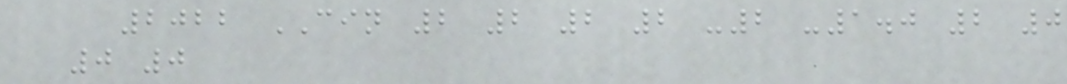2022 CIN 2 2 2 2 -2 -1.0 2 0
0 0
